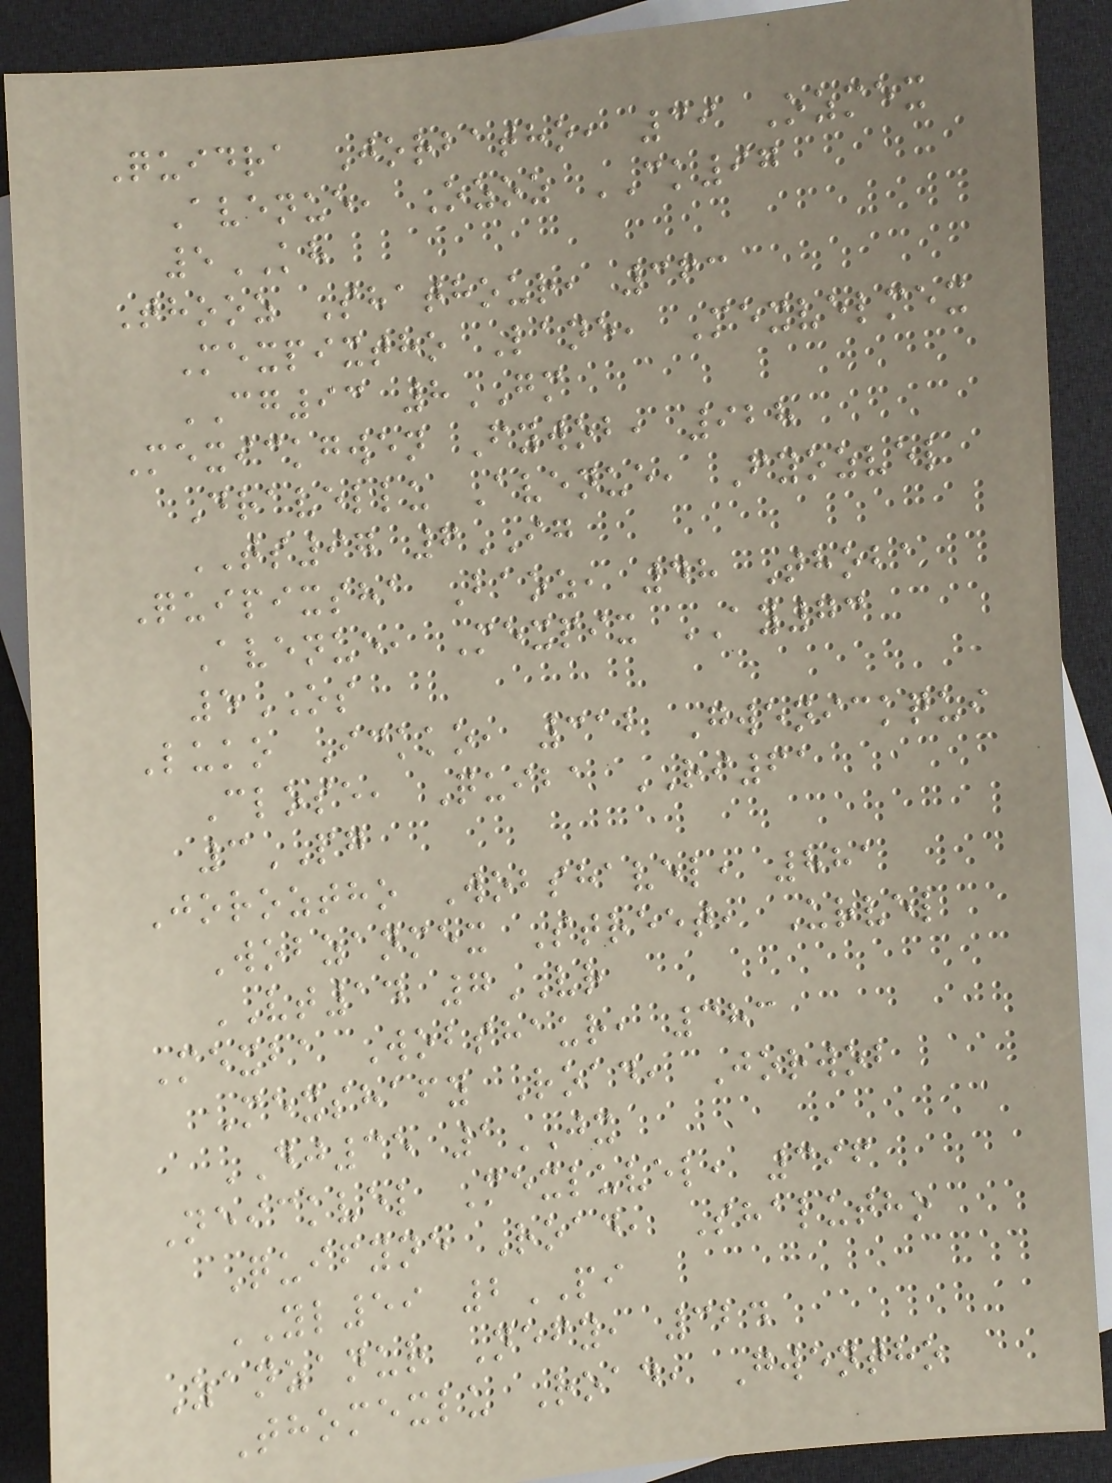Quidra Jorbatho, 39 Ozmex
Avenue, Ozoz CK97
5KH
Thooz Shathour, 363
Mexpixtho Lane, Mexvelmex
CG93 8GM
Mexickgwen Fywob, 928
Dravellu Avenue, Fyozvel
TS97 6IG
Quipixsha Baoz, 48 Thoba
Avenue, Mexpix AY73
5OS
Luko Ickko, 312 Gwenickqui
Close, Quiba RI61
3PG
Joroztho Wobshavel, 881
Wobzanmex Street, Urvel
VT14 7VR
Mexba Wobshaur, 383
Mexshafy Road, Jorwob
DJ35 1JX
Neickvel Mexluvel, 396
Quifyne Road, Shalutho
YL59 2PI
Zanzanur Nefy, 324
Thomexlu Road, Gwentho
